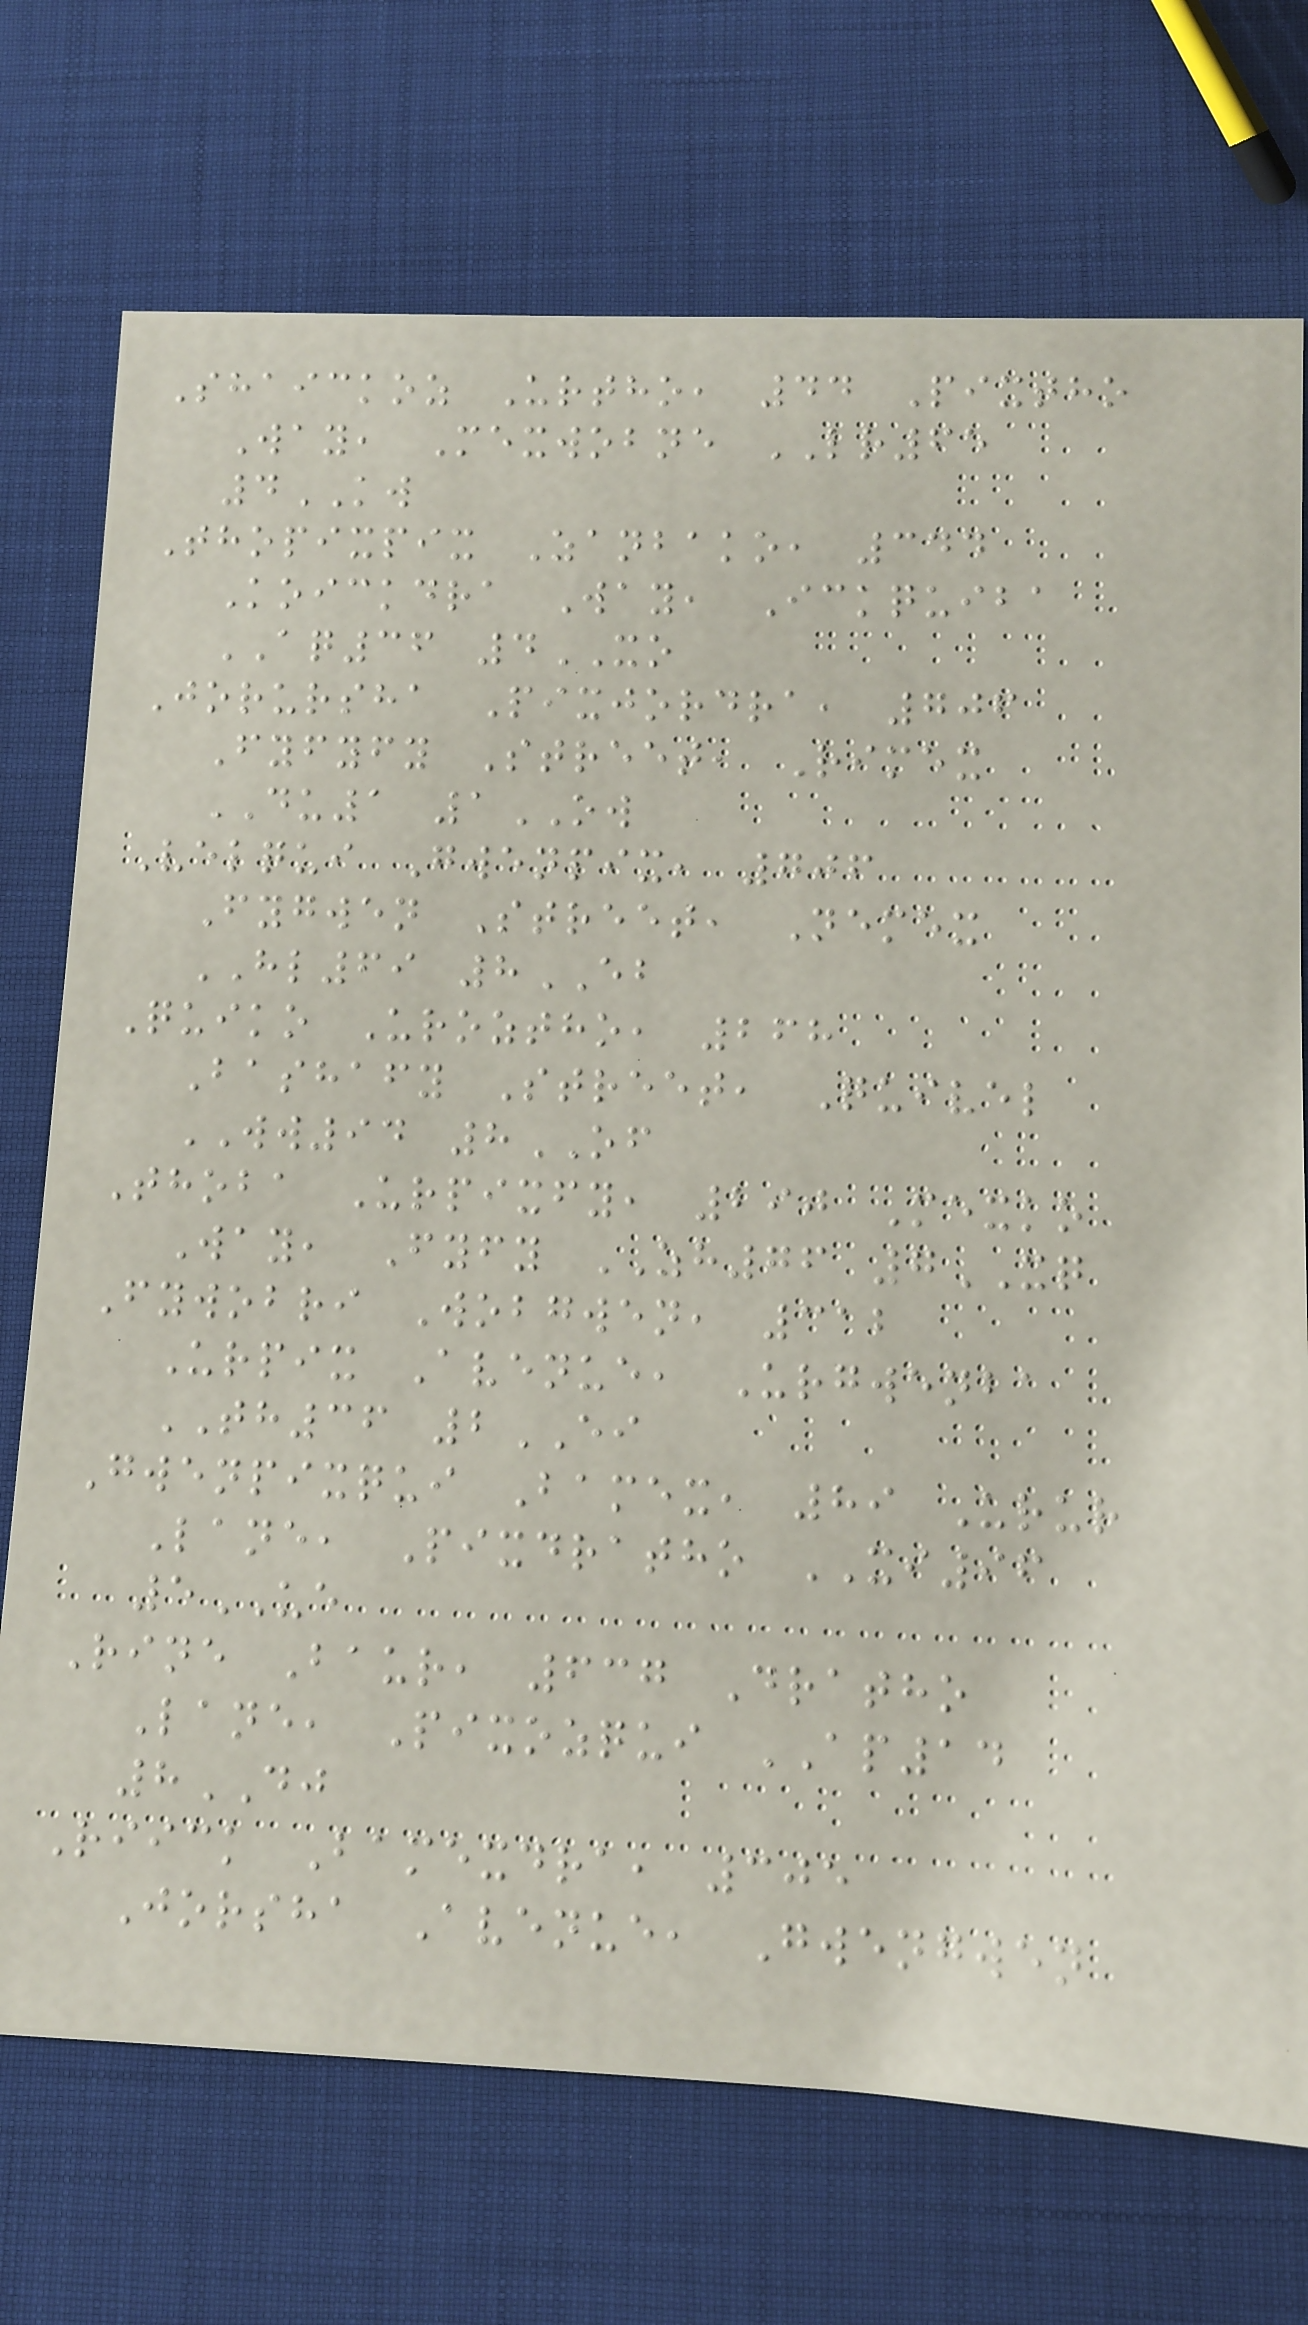Shaickoz Urtho, 44 Pixtho
Way, Mexwobne LR65
4KW
Thopixpix Zanbako, 344
Koickdra Way, Ickquiba
AQ36 4XO
Jorursha Pixjordra, 706
Fyfyfy Street, Rimex
DU1 1OW
Velqui Gwenpix, 706
Fygwen Street, Nemex
HL69 8EB
Quiko Uroztho, 268
Bashafy Street, Quivel
WW94 8OF
Thoba Urpixfy, 290 Mexko
Way, Fyfy ZH76 7XQ
Fywobri Wobgwen, 312
Urpix Avenue, Urgwenba
TH36 2EI
Gwenpixqui Bamex, 89 Urur
Lane, Pixdratho XI96
5UE
Rine Baur, 637 Dratho
Lane, Pixozqui AP14
8DJ
Riick Bamexdra, 305
Jorsha Avenue, Gwengwen
